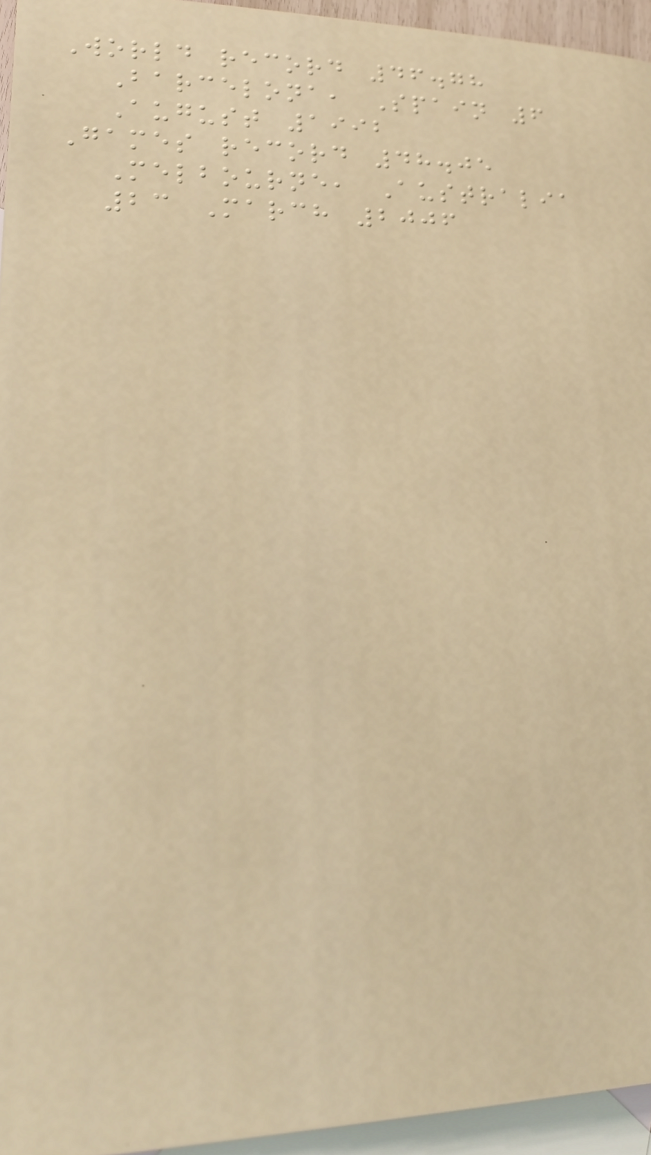World record 46.78
Barcelona, Spain 6
August 1992
Games record 48.05
Melbourne, Australia
23 March 2006
